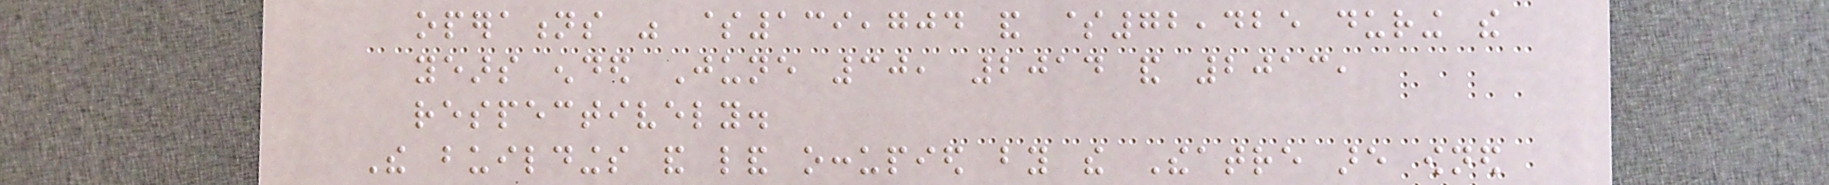operations was $139,704 and $72,425 during the
years ended June 30, 2014 and 2013,
respectively.
The buildings and land occupied by the Theatre are owned
